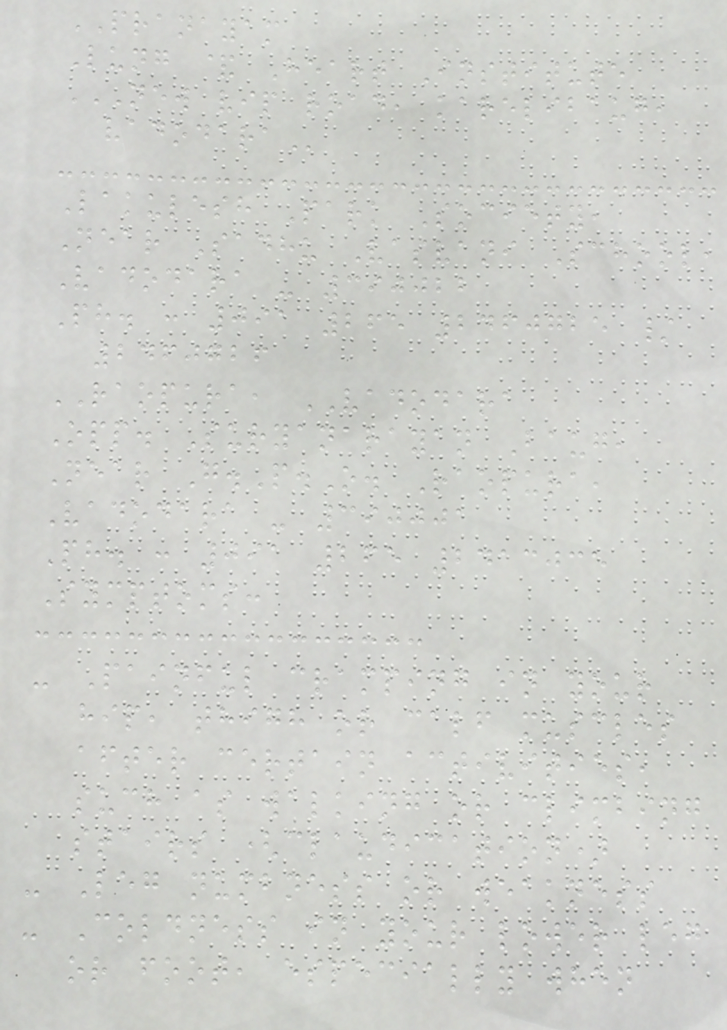PRANAYAM
Lung & Heart Institute
NEW VIP ROAD, KARELIBAUG,
VADODARA
Lakulesh Park Society,
Near Sadhu Vasvani School,
Vadodara - 390022
Ph. : 091 265 2460725 /
2460726
RAOPURA, VADODARA
Opp. Suryanarayan Baug,
Near G.P.O. Raopura,
Vadodara - 390001
Ph. : 091 265 2413035
Symptoms:
- Painful cramping in your
hip, thigh or calf muscles
after certain activities,
such as walking or climbing
stairs (claudication)
- Leg numbness or weakness
- Coldness in your lower leg
or foot, especially when
